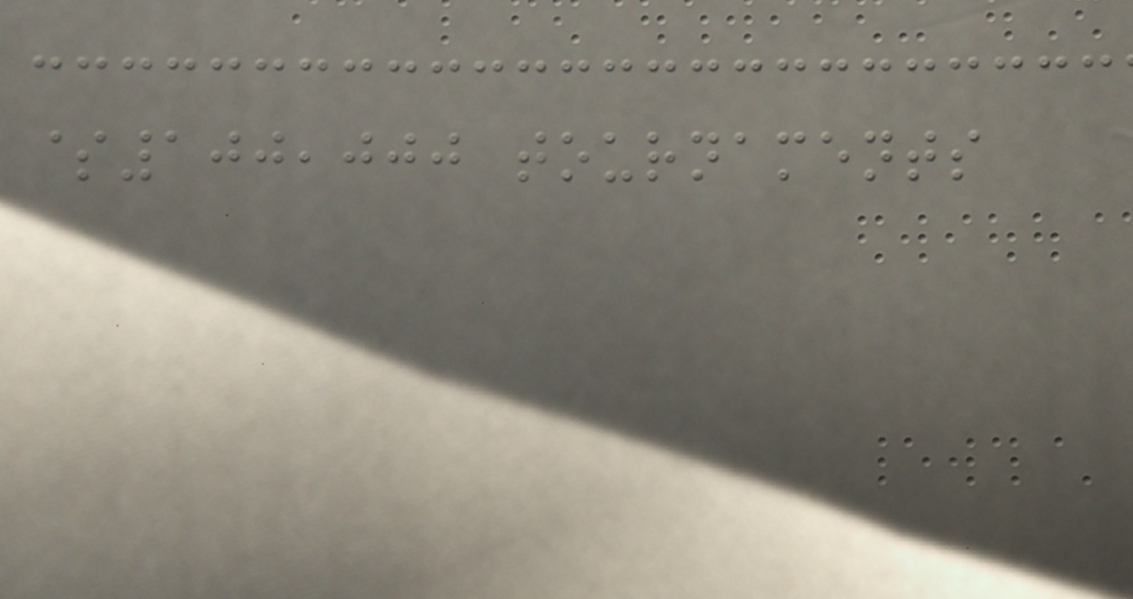$100,000 tournaments
